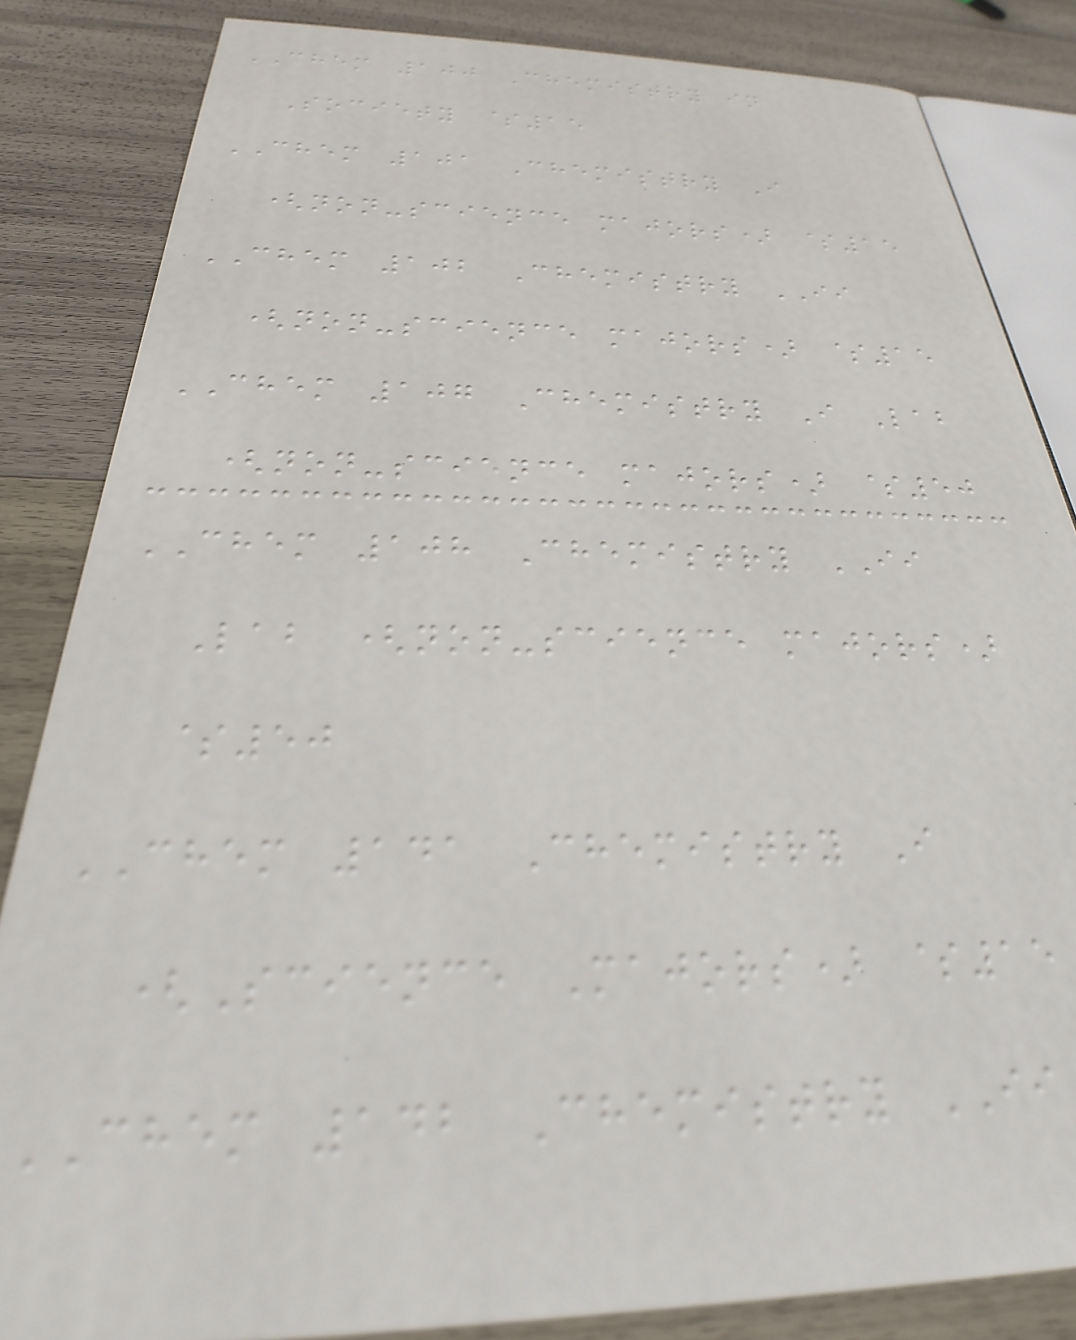CHEM 100 Chemistry in
Society $15
CHEM 101 Chemistry I
(non-science majors) $15
CHEM 102 Chemistry II
(non-science majors) $15
CHEM 107 Chemistry I Lab
(non-science majors) $50
CHEM 108 Chemistry II
Lab (non-science majors)
$50
CHEM 141 Chemistry I
(Science Majors) $15
CHEM 142 Chemistry II
